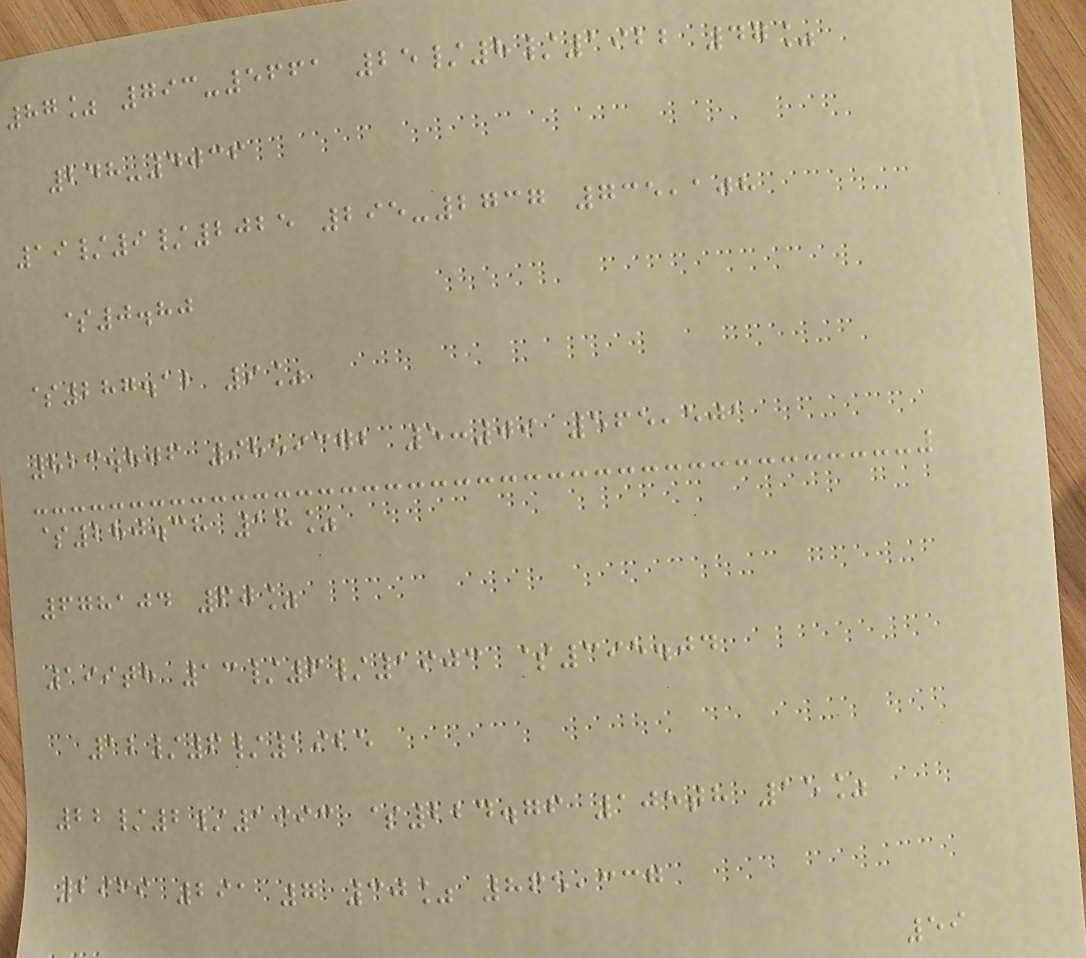87% 793-5661 25/8/1922 47%
248-4036
19/9/2025 295-2737 735,108
$0.80
$287.12 9%
823.806 9859372 5:09 565,501
$280.38 18%
678104 60%
199th 13/6/1903 $395.04
12/6/1925
22/2/1993 $224.76 105th 15%
2969 291 7 30% 865,337
59
